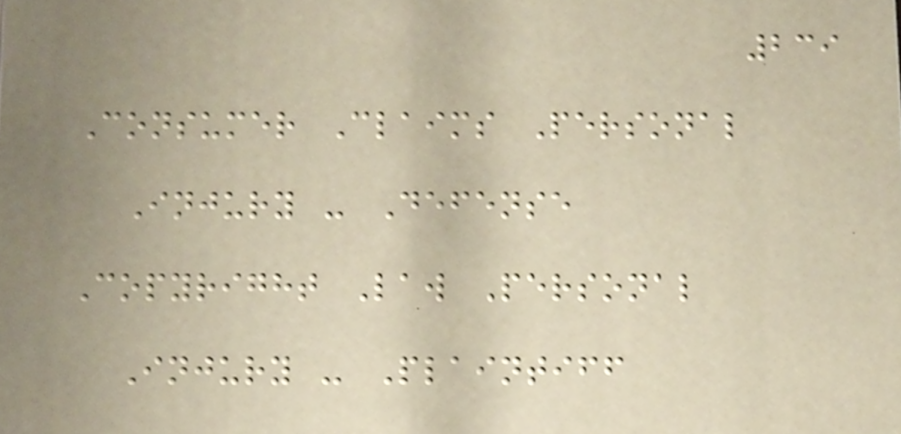239
Consumer Claims Personal
Injury - Defense
Copyright Law Personal
Injury - Plaintiff
